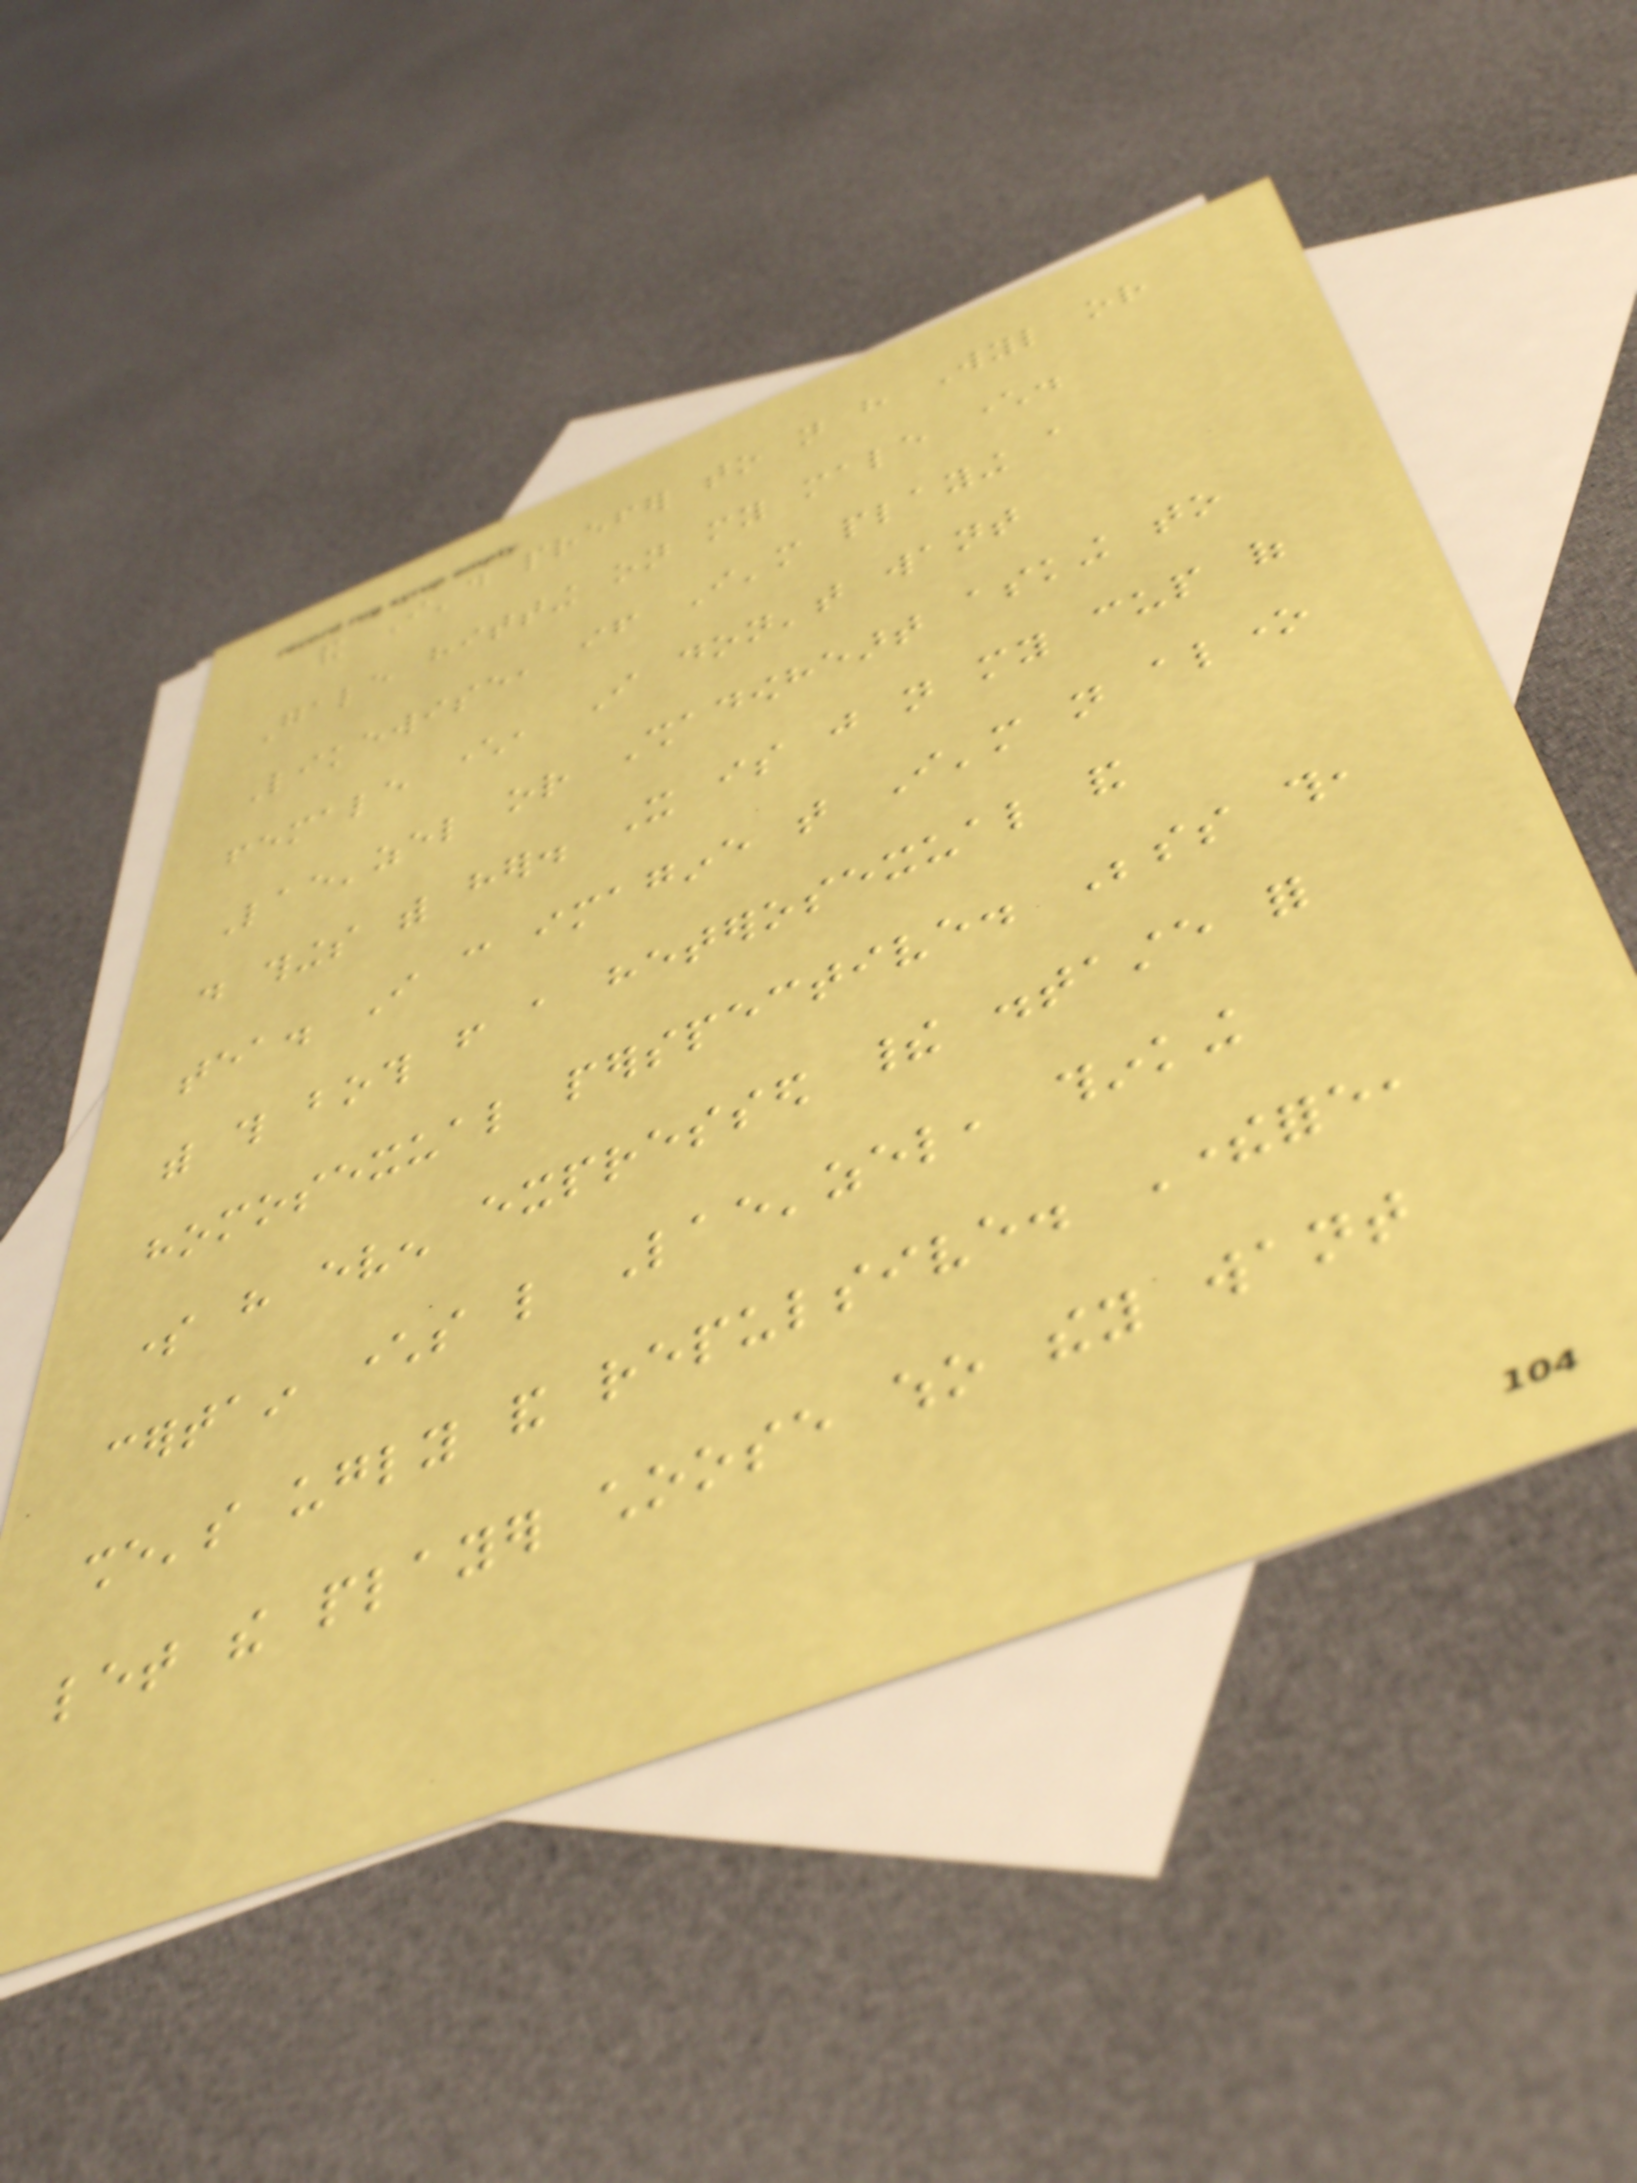and I'd prefer to not have Wyl or
Gale hitting on my male character.
Likewise, if I'm playing a
female character, I don't want
Lae'zel or Shadowheart asking to
do things with her. It is just not my cup of
tea. I can imagine that I'm not alone
with this both from a heterosexual and
homosexual perspective. Besides this,
some have even expressed their distaste for
certain characters like Lae'zel, thinking
she's ugly and repulsive. Therefore,
let the player choose who they want
